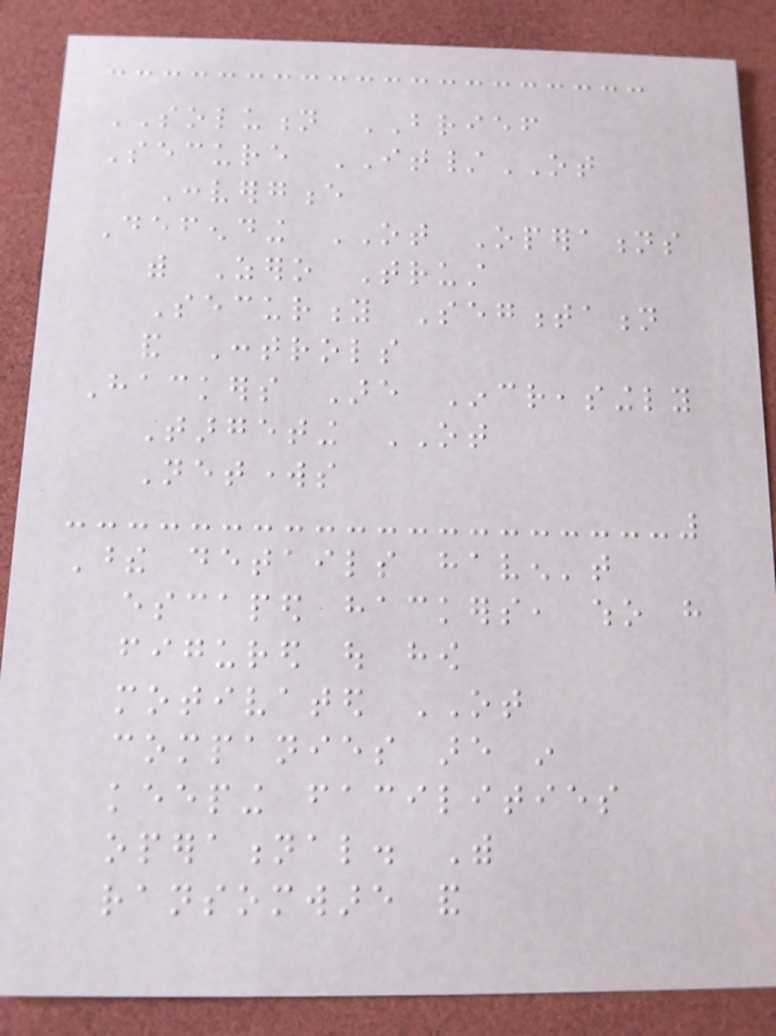SOLUTION BRIEF
Secure IT/OT
Convergence
Defending OT Operations
with Zero Trust
Security Segmentation
and Controls
Hackers Are Increasingly
Targeting OT
Networks
These details haven't
escaped hackers, who have
figured out how
motivated OT
companies are in
keeping facilities
operational. With
ransomware and
